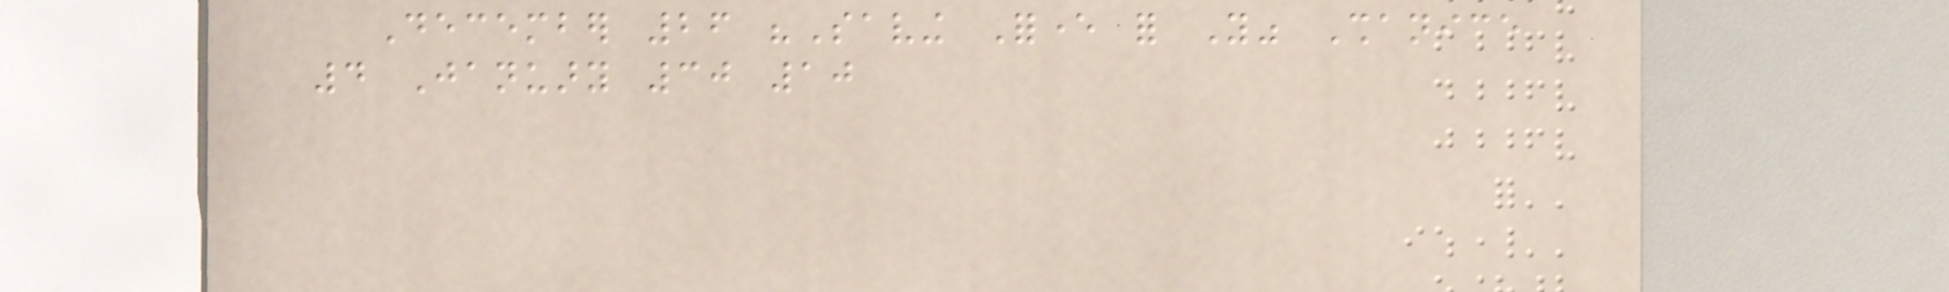December 26 "Saving Forever for You" Shanice
4 January 30 10
